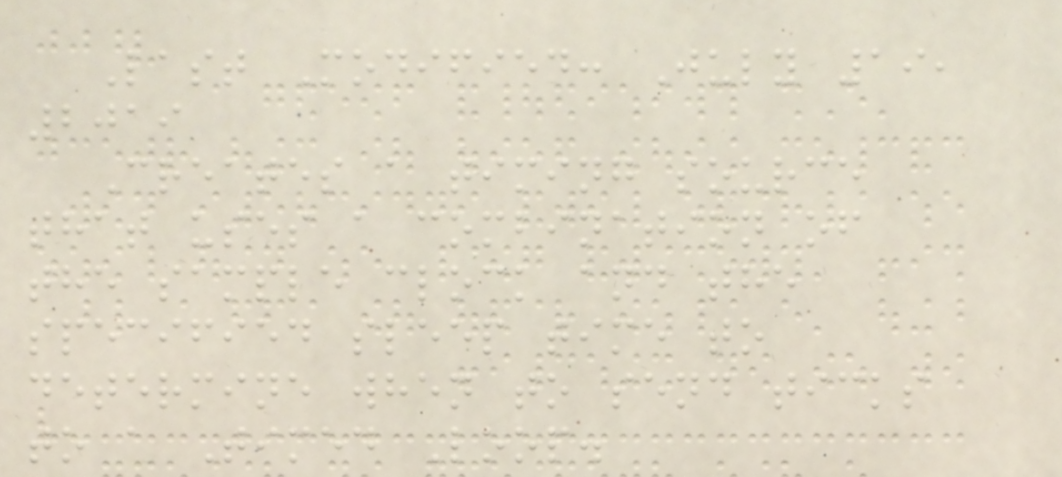Last Modified: July 19,
2019
Creates a timing source
that uses a combination of
the sample clock and the
specified sleep time to
determine when to send ticks
to a Timed Loop.
